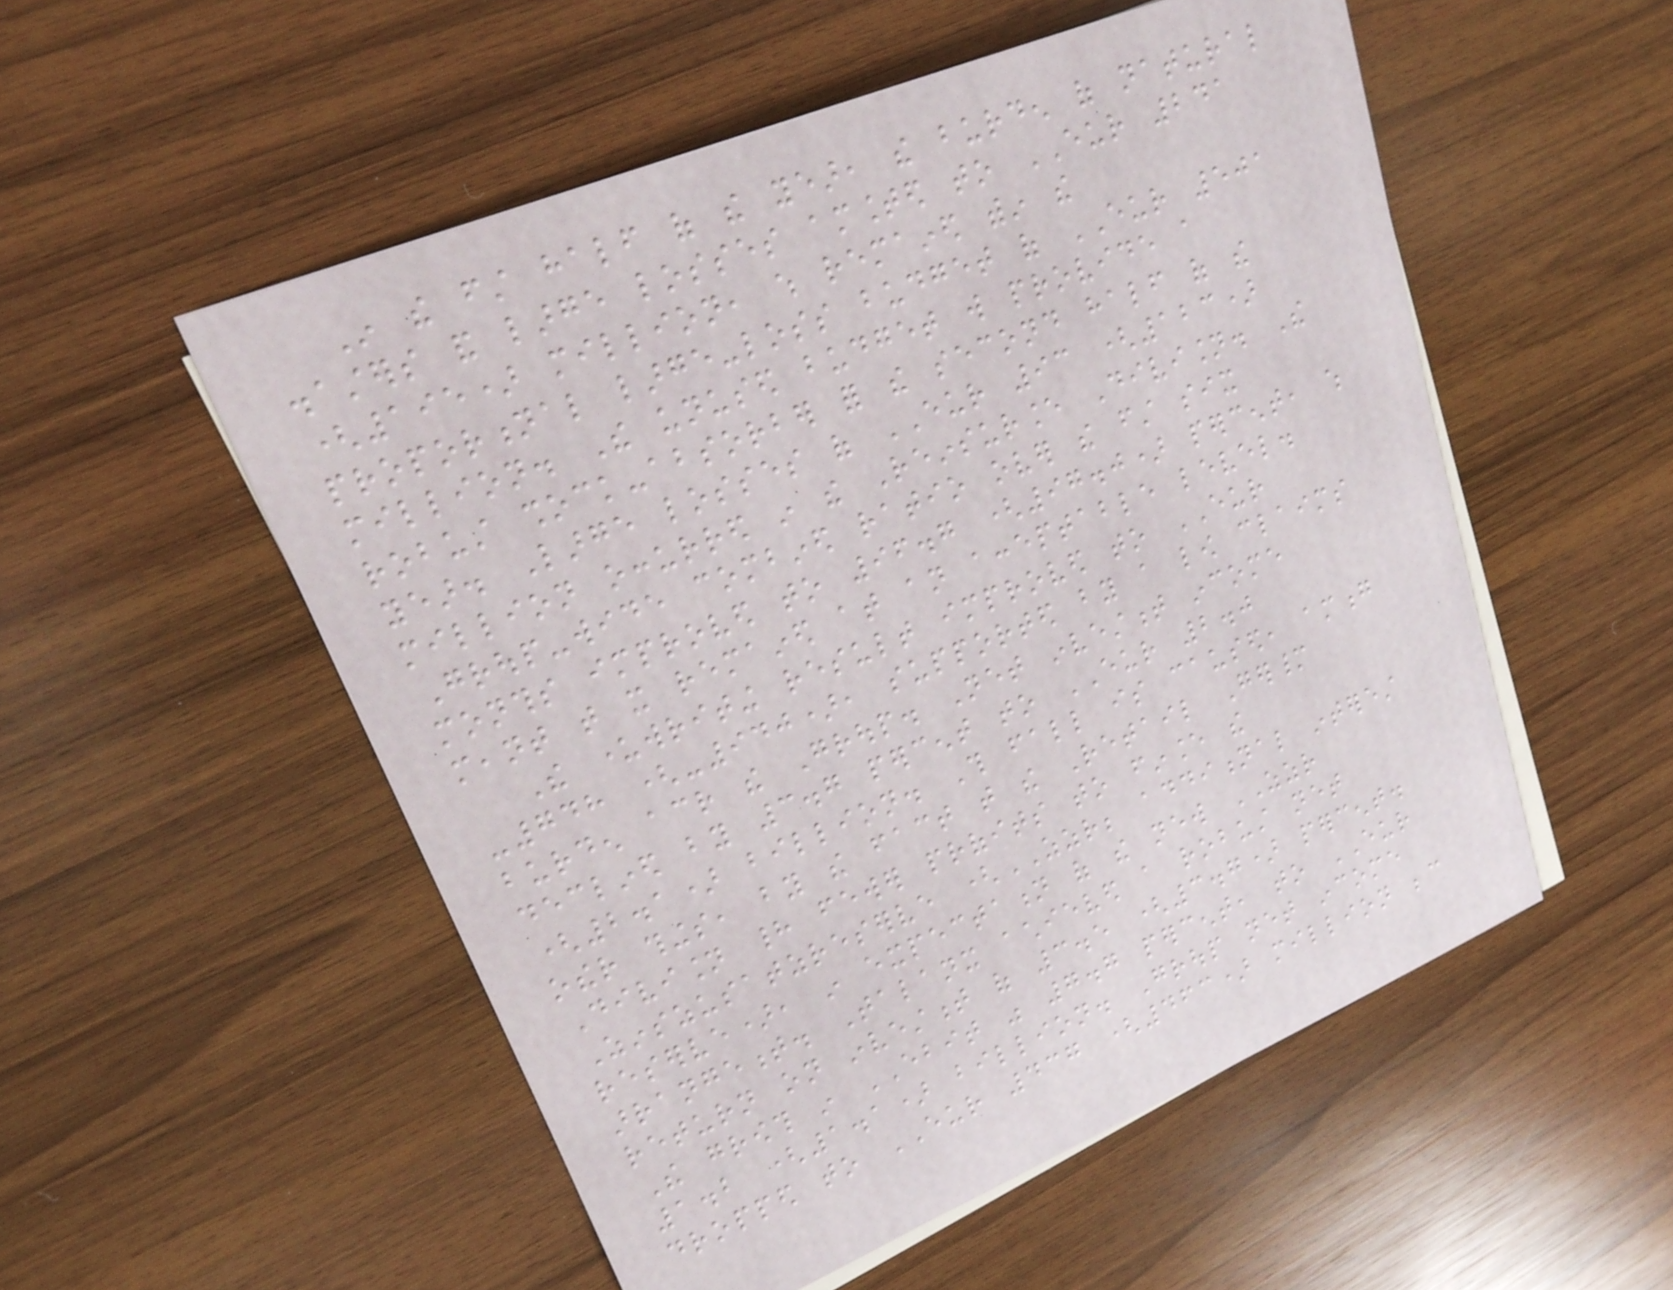In the first half of the year, the burden of natural
disasters and large losses amounted to EUR 241
(195) million, which remained within the
proportional large-loss budget of EUR 501
million. The unused budget will provide a
robust shock-absorber for the second half of the
year. Large losses of EUR 93 (123)
million occurred in the Reinsurance Division. The
Group-wide combined ratio over the first six
months improved to 96.7 (97.0) percent, which
meant that it remained at an acceptable level.
The underwriting result improved to EUR
-748 (-940), supported by a low claims
burden across the Group. Net investment income
declined by 3.7 percent to EUR 2.0
(2.1) billion. This fall is caused, among
other things, by the fact that the Retail Germany
Division had fewer profits to finance the
Zinszusatzreserve (ZZR; additional interest
reserve), in expectation of the new ZZR
arrangement. Talanx achieved a robust net
return on investment of 3.5 (3.7) percent.
The growth in EBIT was 7.7 percent, to EUR
1.2 (1.1) billion. Group net income
dropped to EUR 437 (463) million because
